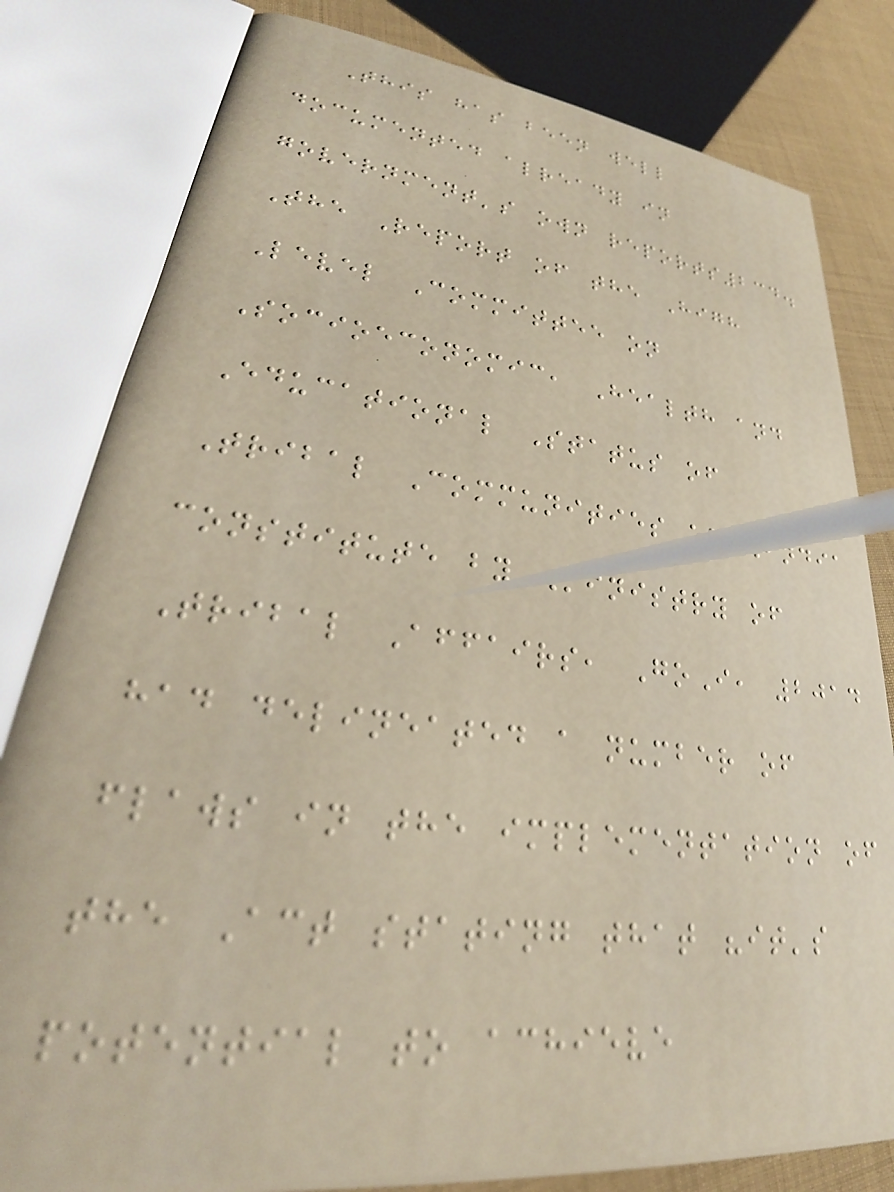This has been well
documented already in
government's own reports234.
The Report of the High
Level Committee on
Socioeconomic, Health and
Educational Status of
Tribal Communities of India
constitute by Ministry of
Tribal Affairs, GoI, 2014
had delineated a number of
flaws in the implementation of
the Act stating that "it's
potential to achieve
